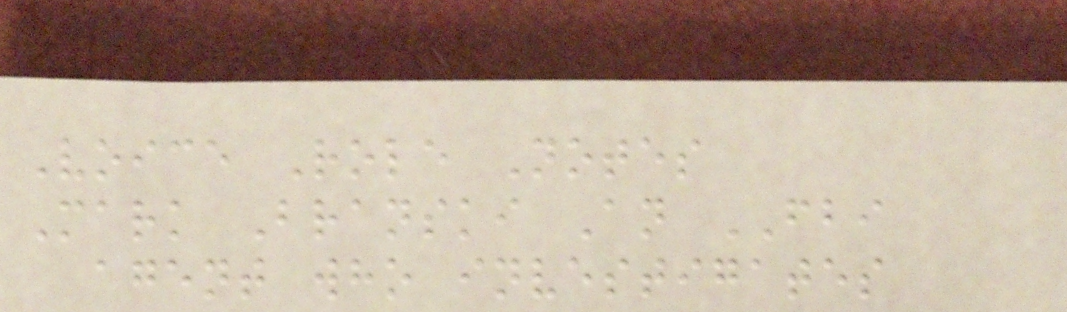Voice Role Notes
Mark Branski An FBI
agent who investigates
